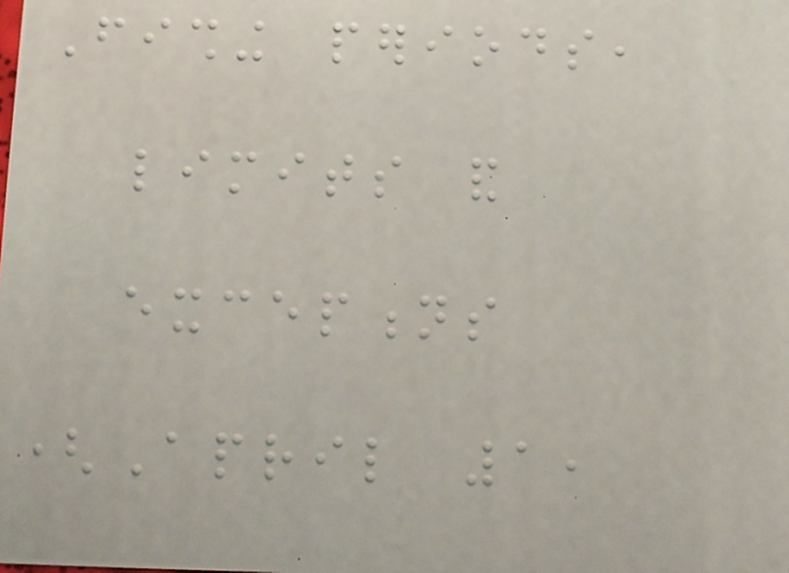Fishing periods,
limits and
exceptions
(April 1,
